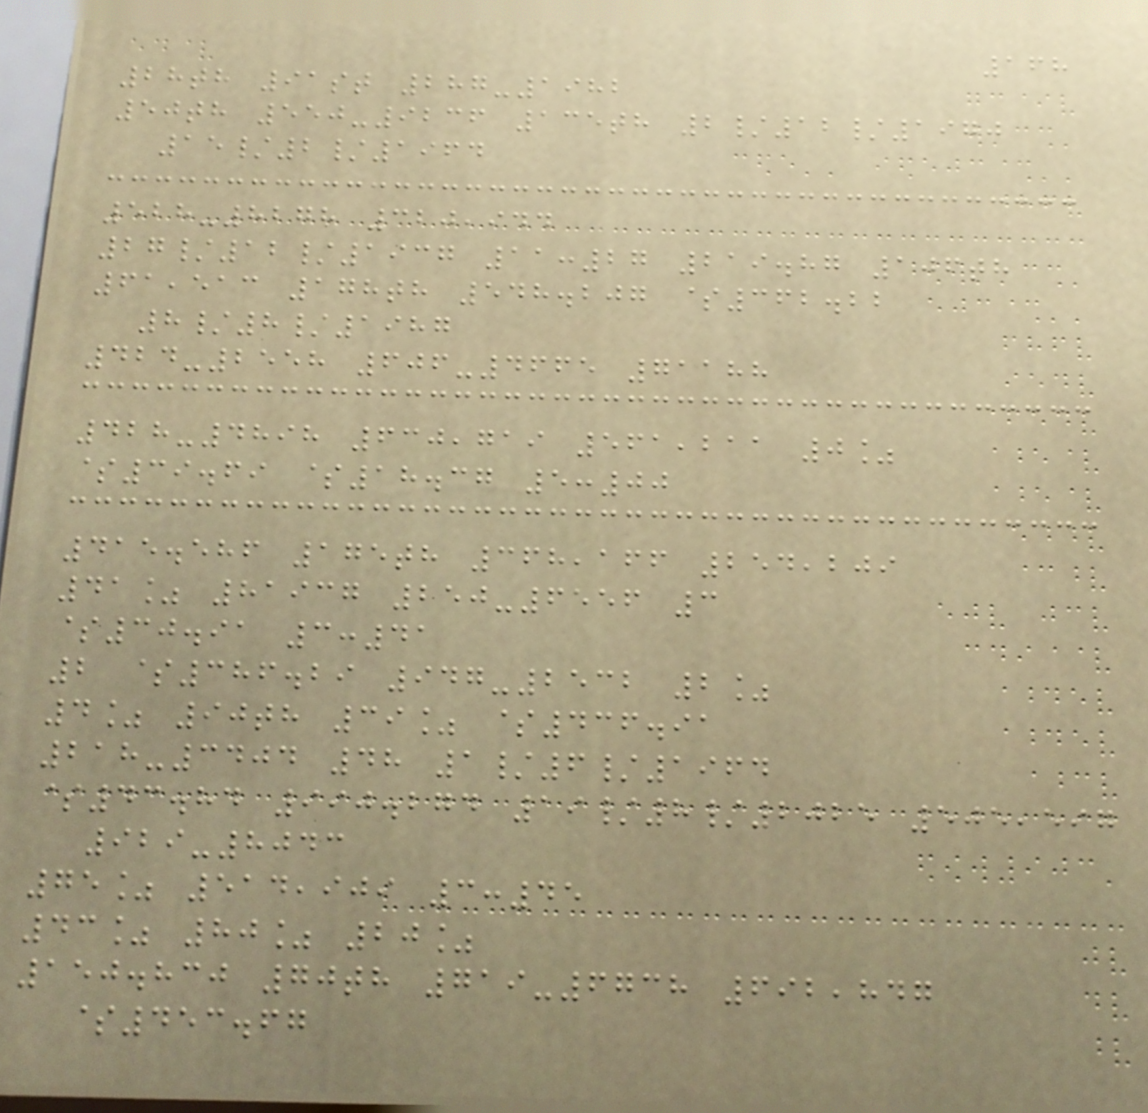168
28th 91st 287-1982
50th 550-9236 135th 2/12/1970
15/2/1964
528-8278 320,944
27/12/1937 11:27 219.87 106th
61,513 178th 548.207 $362.22
8/8/1987
424-2558 606-4665 71188
428-4898 630,719 561,211 0%
$39.69 $18.37 5:00
415.586 175th 368,166 254,209
41% 81937 250-6556 3
$30.91 3:41
2 $386.29 947-2532 2%
4% 90th 39% $436.91
218-3404 48 1/6/1964
$43.84 990.274 19/8/2025 505,597
929-8043
75% 514,909 3:45
43% 80% 20%
150.830 70th 719-6738 692,847
$453.67
